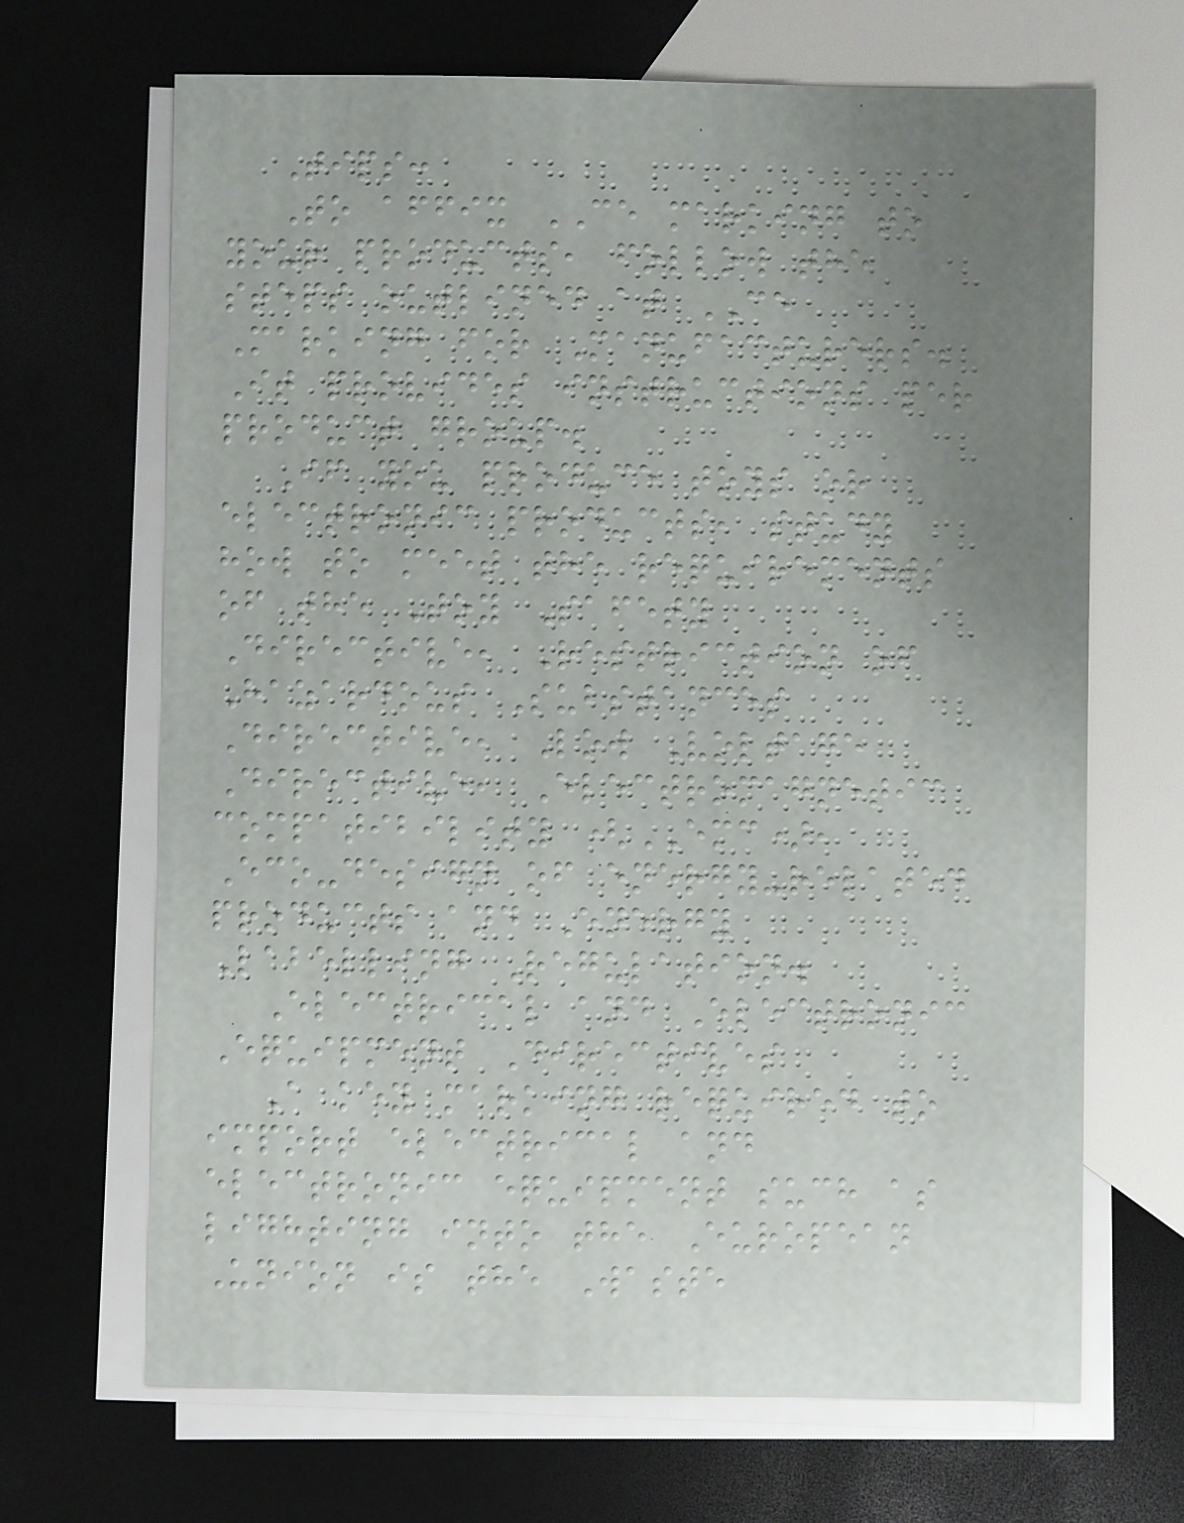Tips:
To affix CE marking to
your products, follow the
steps outlined at CE
Marking for Manufacturers.
It provides instructions per
product group.
If you produce toys or
electronic products, study
how to meet the requirements
of the Toy Safety
Directive, Restriction of
Hazardous Substances
Directive, Low Voltage
Directive, Electromagnetic
compatibility (EMC),
Eco-design of energy-related
products and Energy
Labelling Regulation.
Electrical and Electronic
Equipment Directives
A key marking required to
import electrical and
electronic equipment such as
lighting into the European
Union is the Waste
